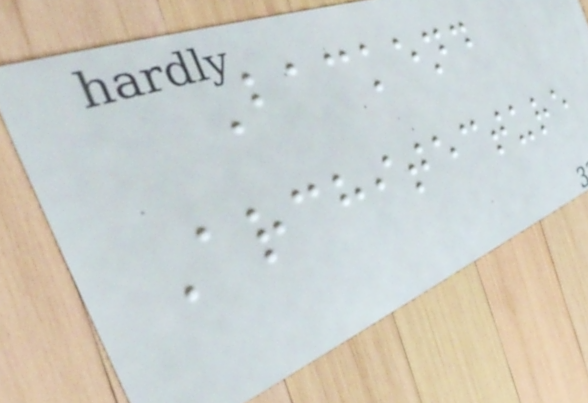Backend
Architecture
